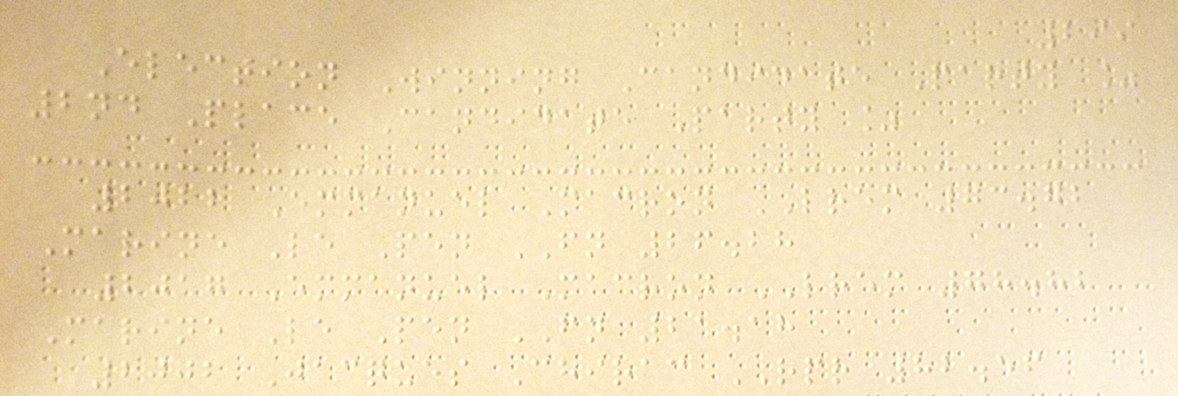299
Election Winning Candidate Party %
2nd Place Candidate Party %
2022 Emmanuel Macron LREM 73.72
Marine Le Pen FN 26.28
2017 Emmanuel Macron LREM 78.82
Marine Le Pen FN 21.18
2002 Jacques Chirac RPR 82.56
